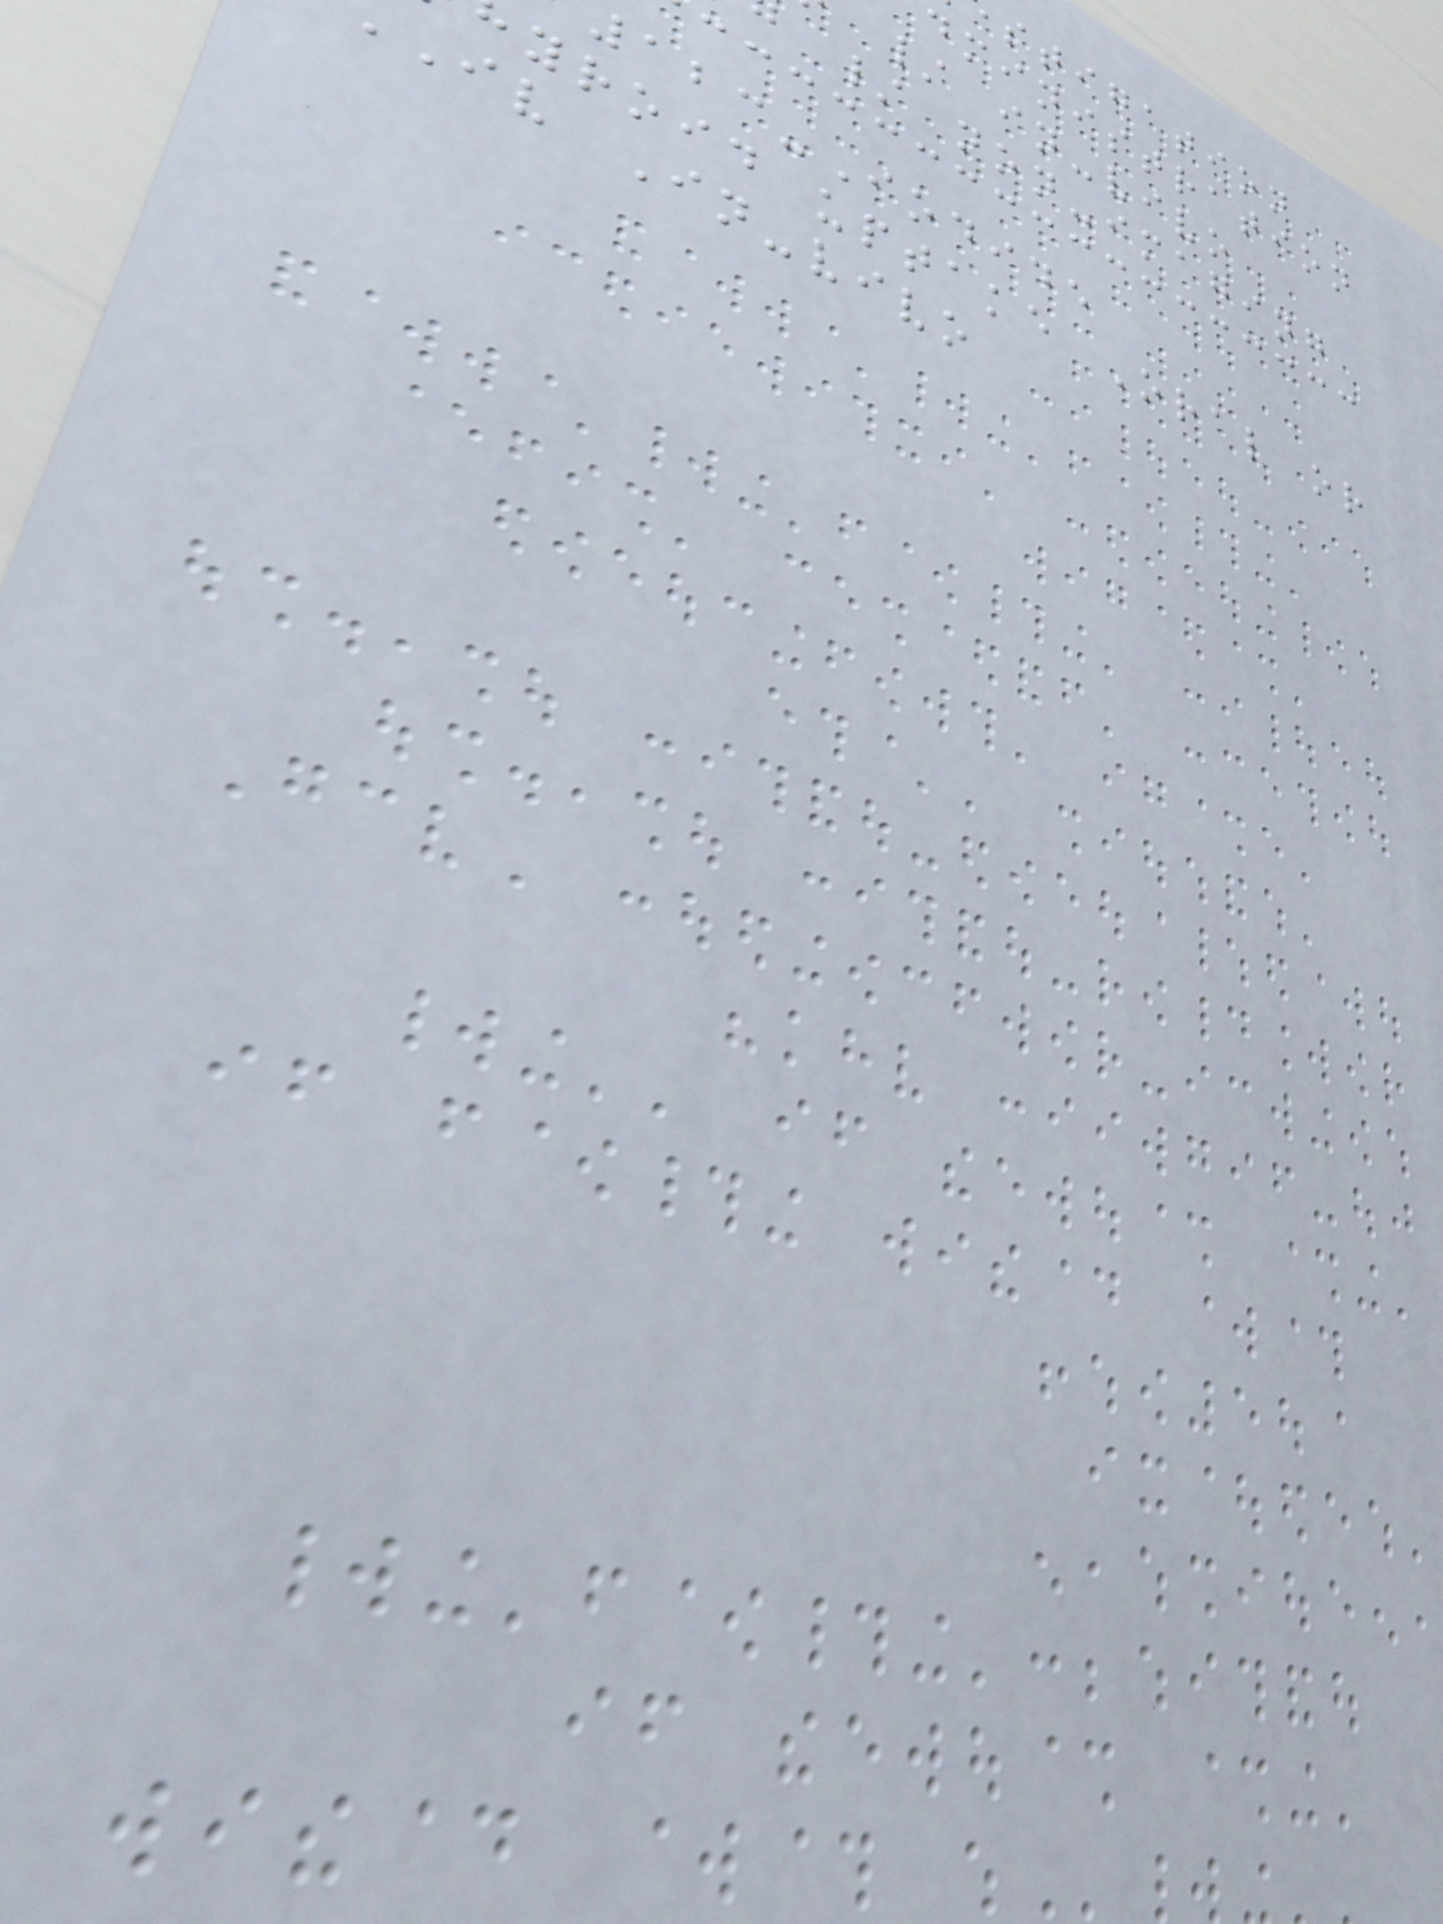stigation
dministration
/ in-vivo
/ non-imaging
123-Iodide
yroid uptake Oral or
iv In-vivo
